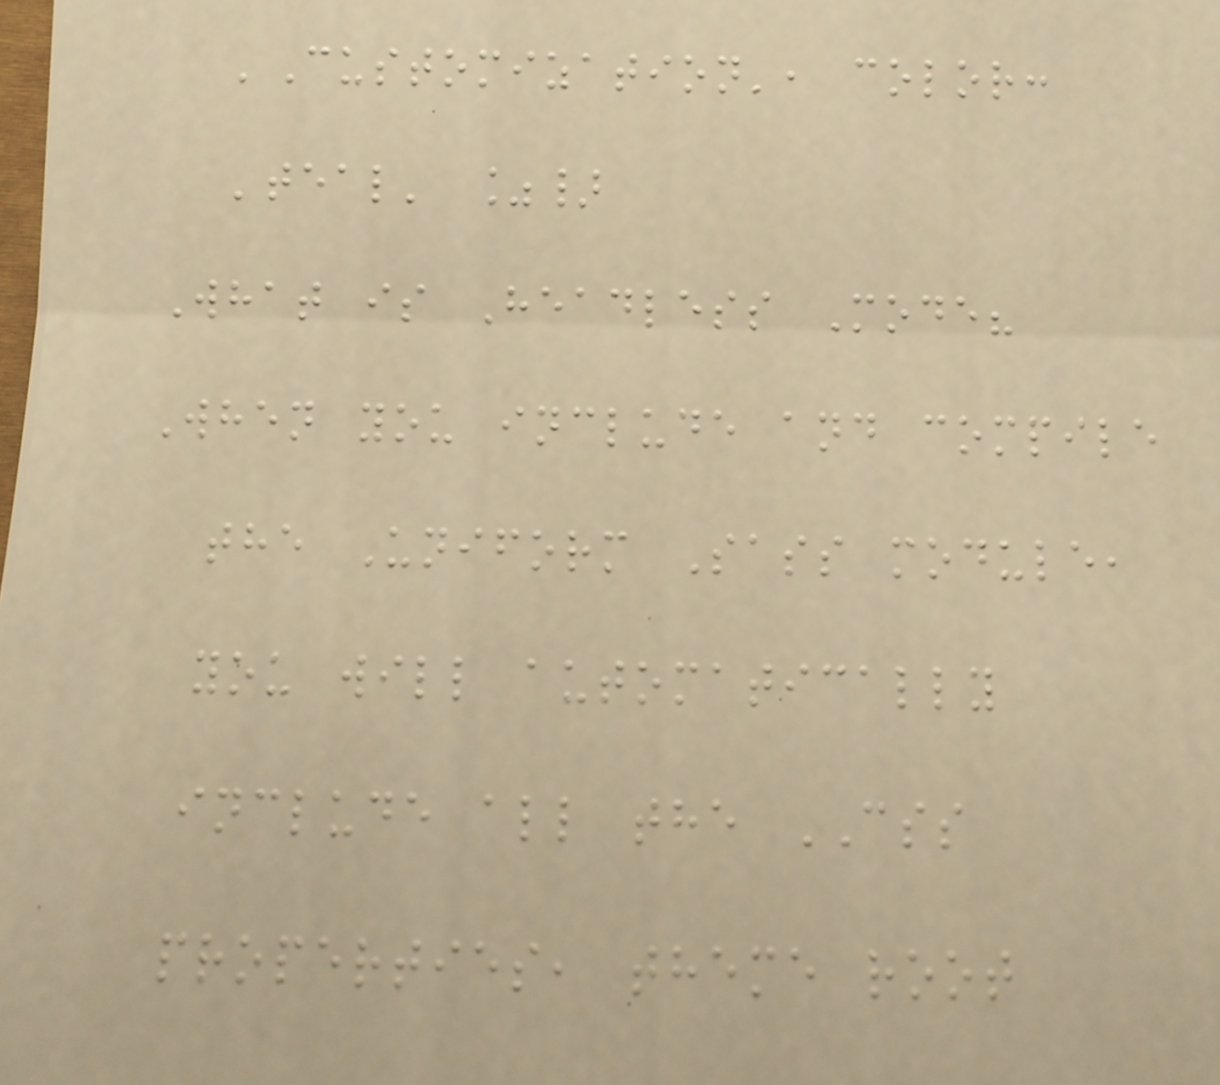'Customization', color:
'teal' %}
What is Headless Mode?
When you include and compile
the Uniform Sass module,
you will automatically
include all the CSS
properties, theme root
